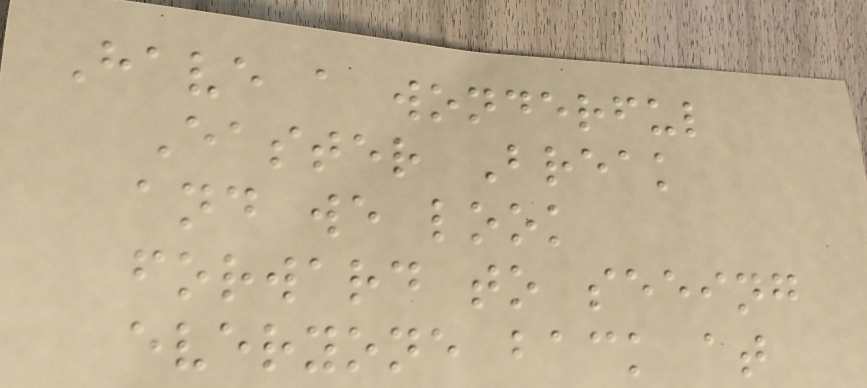Have a wonderful
Easter Break
and we look
forward to seeing
everyone back at
